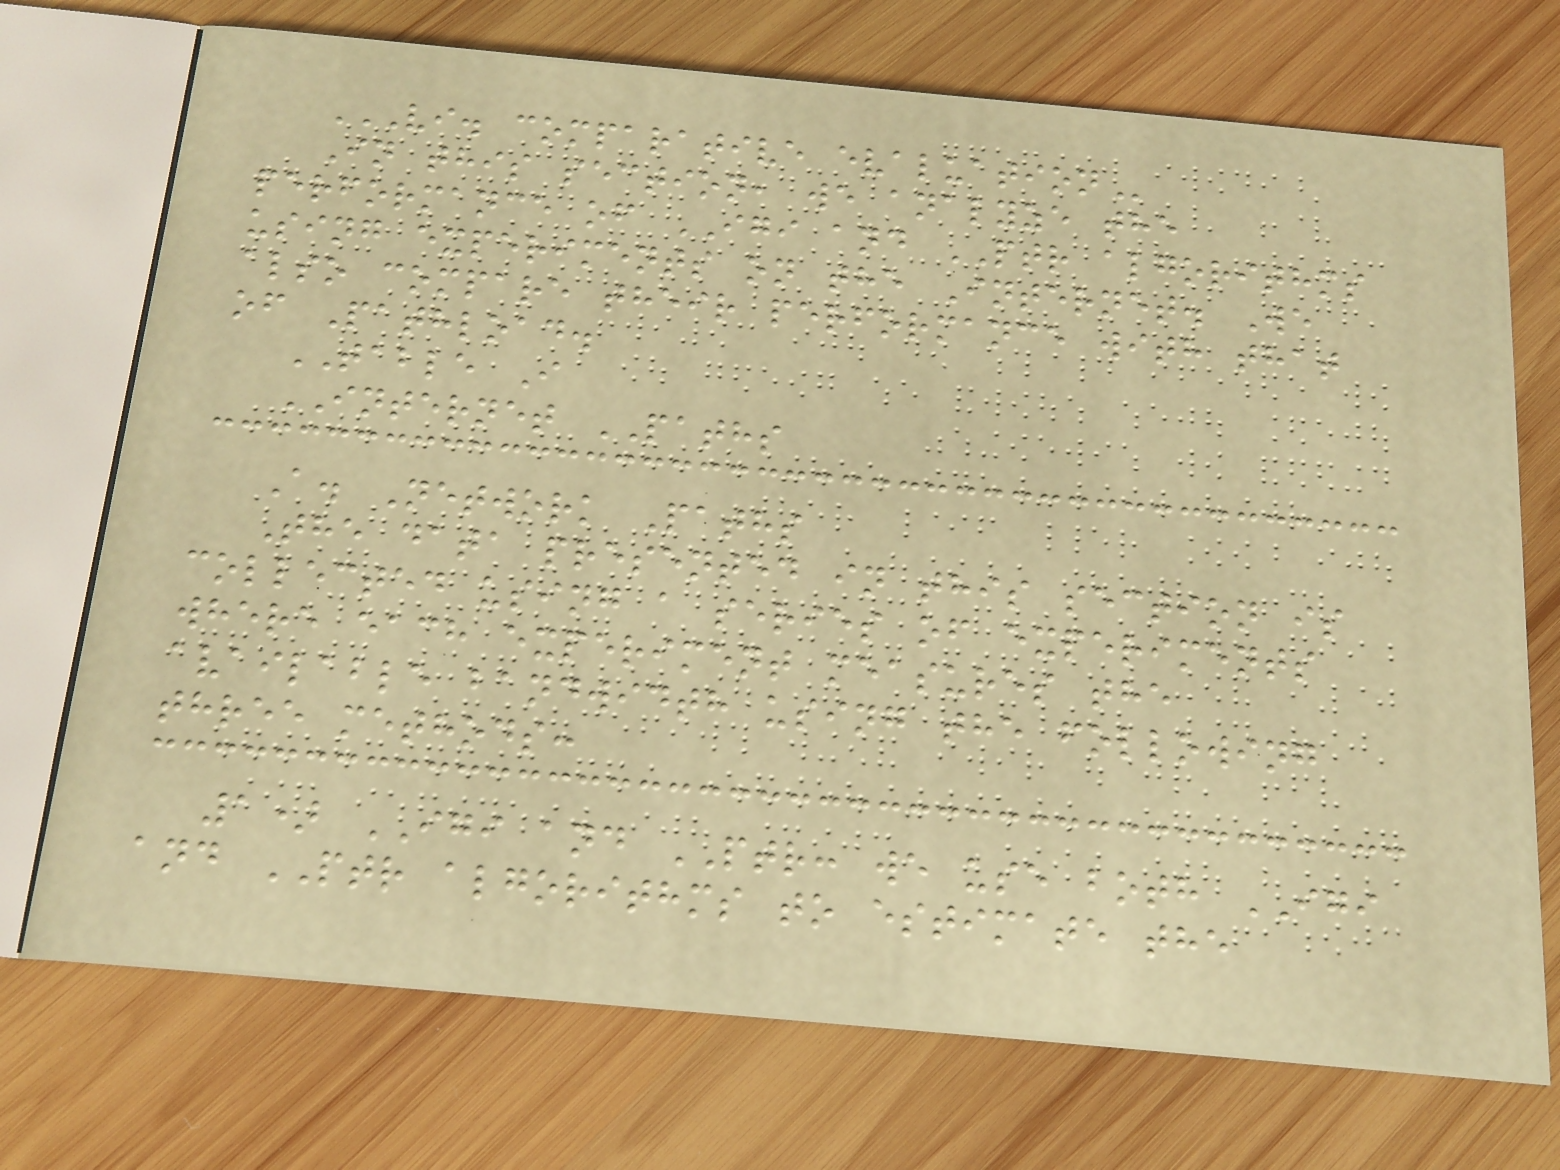VI. COMPARATIVE EVALUATION
In this section, we analyze the
performance of IGI and PTR algorithms
using experiments on the Internet. We
also compare their performance with that
of Pathload.
TABLE I
INTERNET PATHS
A. Network Paths
The data presented in this section is
collected using a series of experiments
where each experiment measures the
available bandwidth using the following
three methods:
1) IGI and PTR: we use both IGI
and PTR algorithms to estimate the
